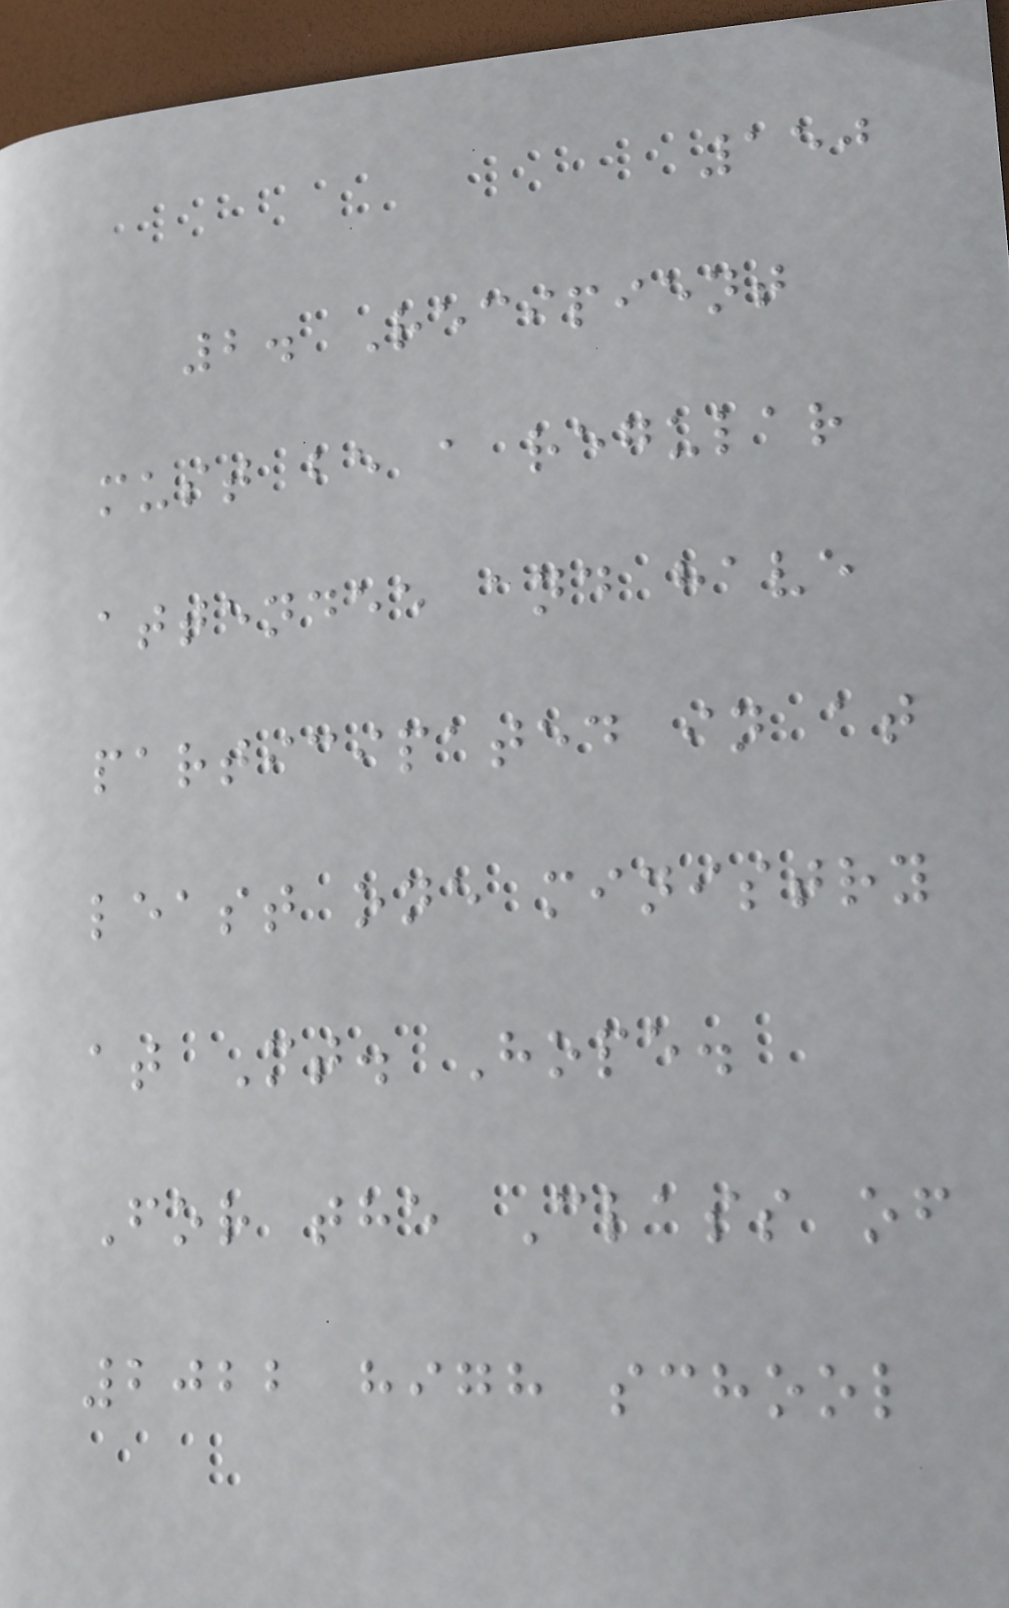150
2. Recipient
must be a regular
attendee and have
participated in at
least one ministry
at Mt. Hope.
For the Class of
2022 high school
